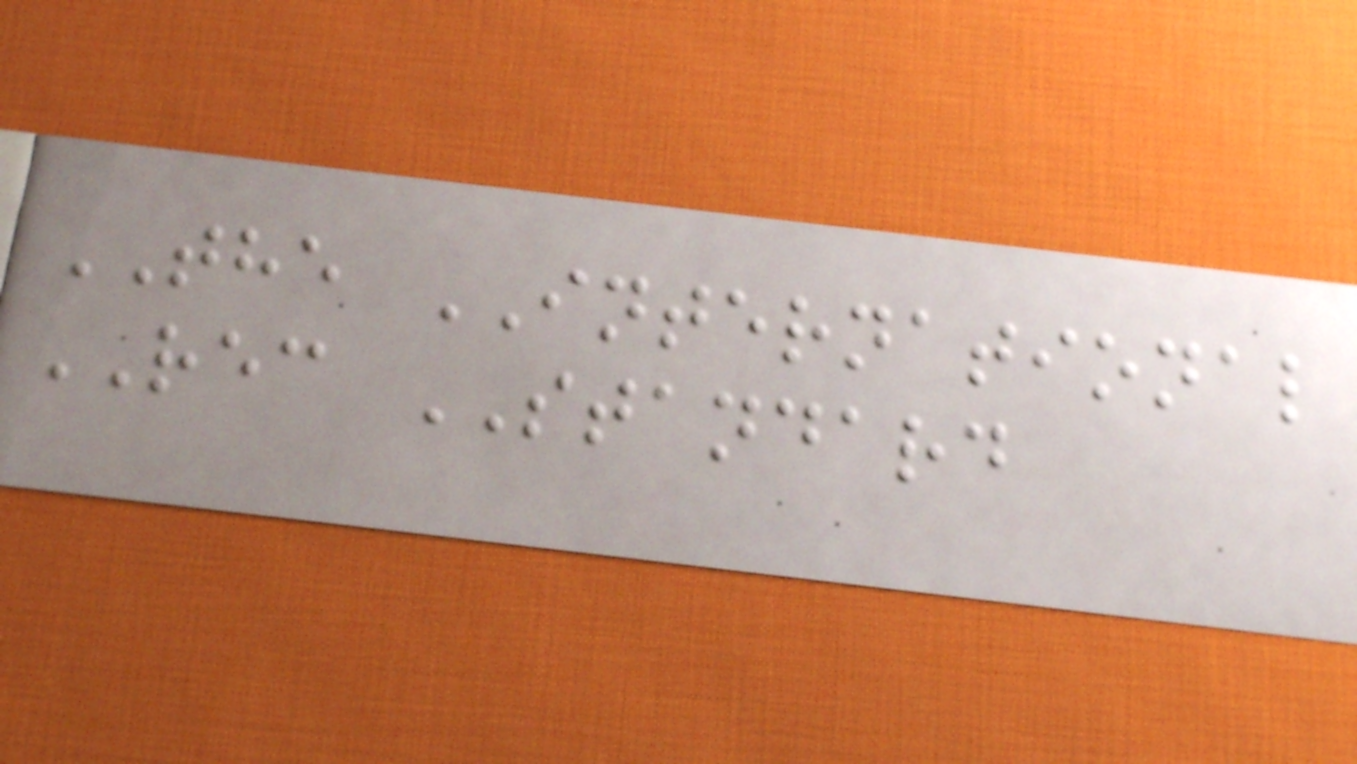THE INTERNATIONAL
REC STANDARD
